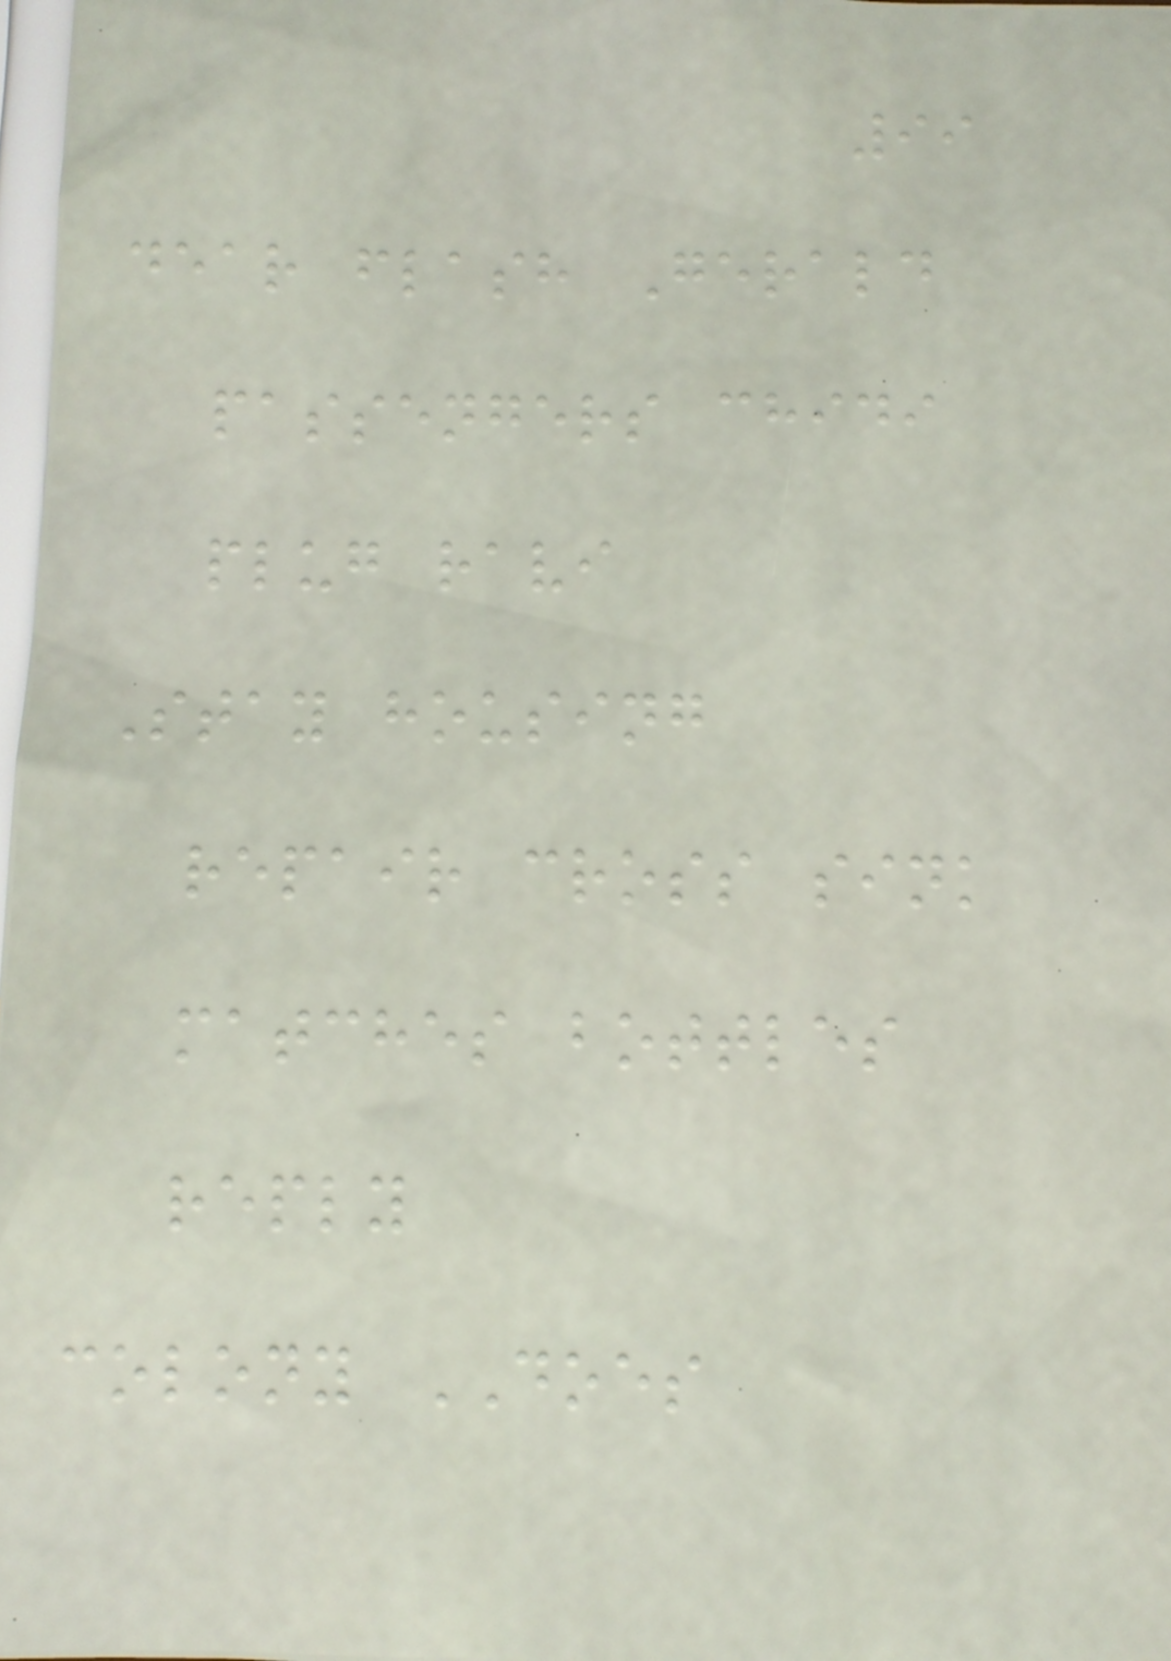99
dear flash Gerald
passengers chidi
plug ravi
Stay housing
repair cross sink
matches bottles
reply
colony DOES
